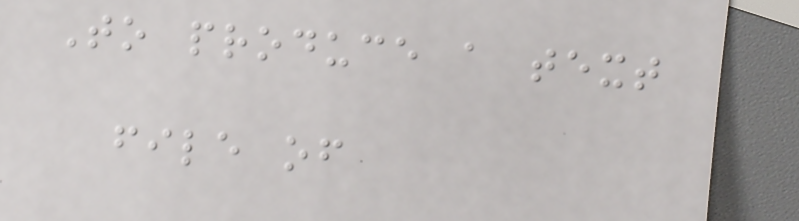To produce a text
file of
